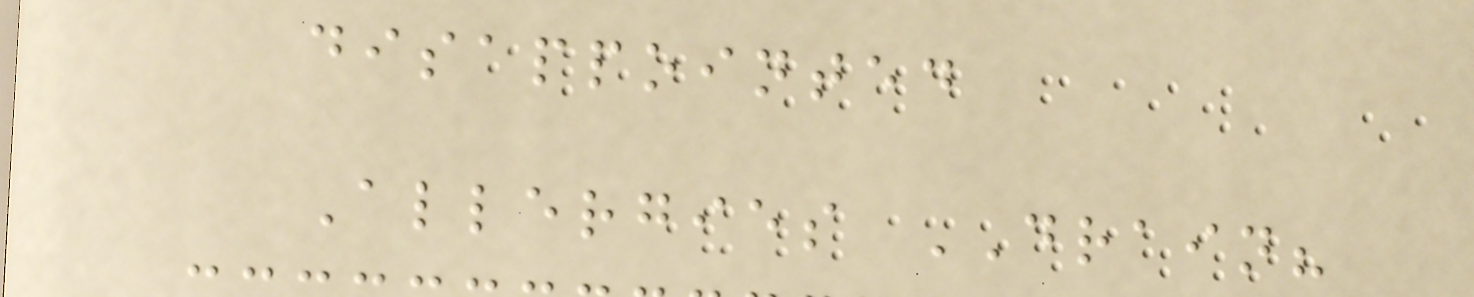disappointed
Allergies DRAIN?
